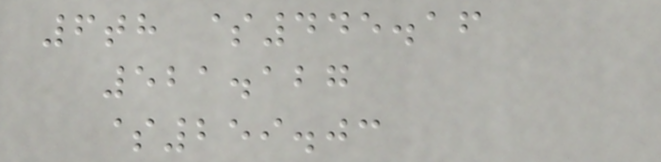6th $445.16
521.127
$259.03
